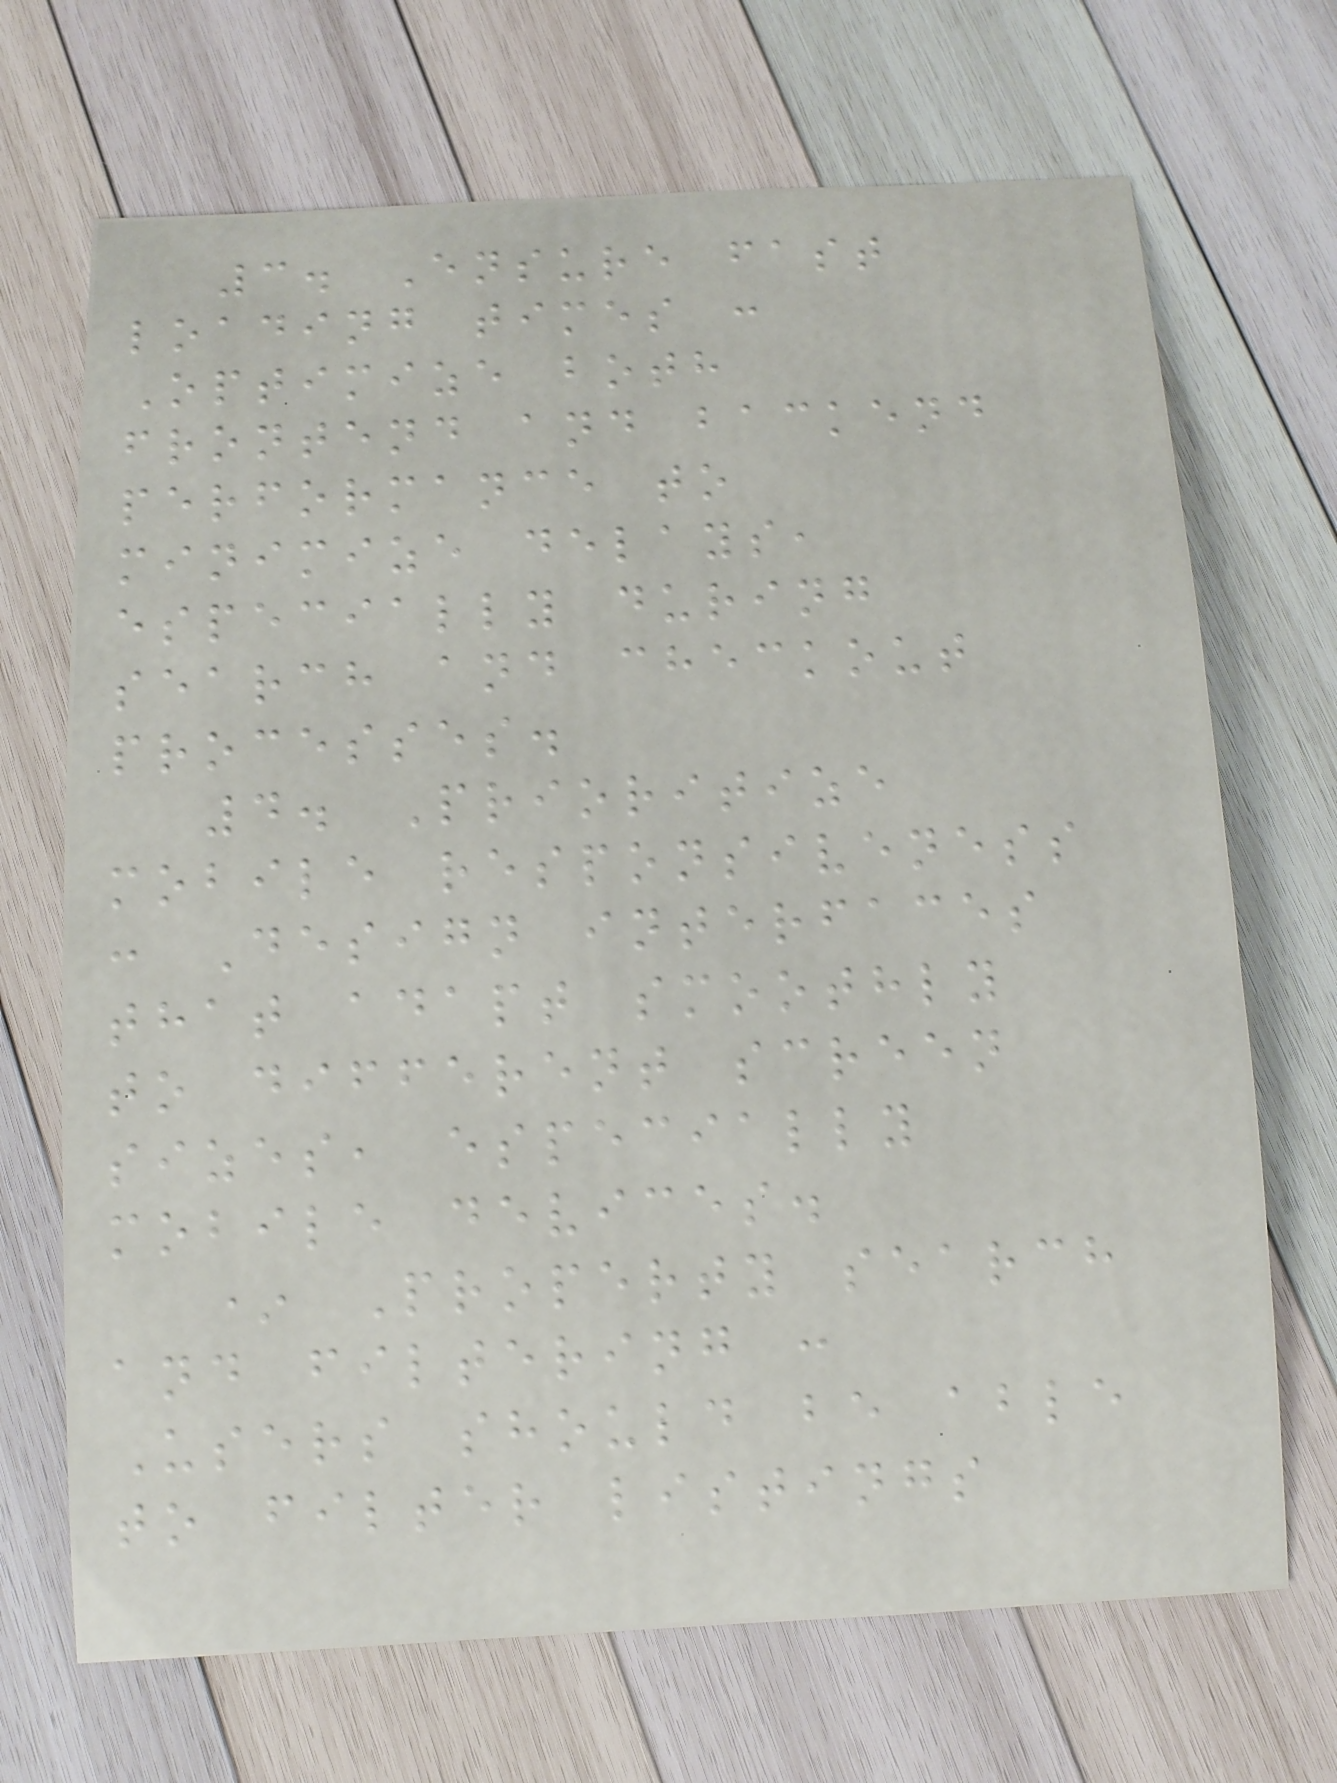3. Ensure fast
loading times :
Optimize both
frontend and backend
performance to
minimize delays,
especially during
search and checkout
processes.
4. Prioritize
mobile responsiveness
: Design interfaces
that adapt smoothly
to different screen
sizes, especially
mobile devices.
* Property search
and filtering :
Users should be able
to filter listings
